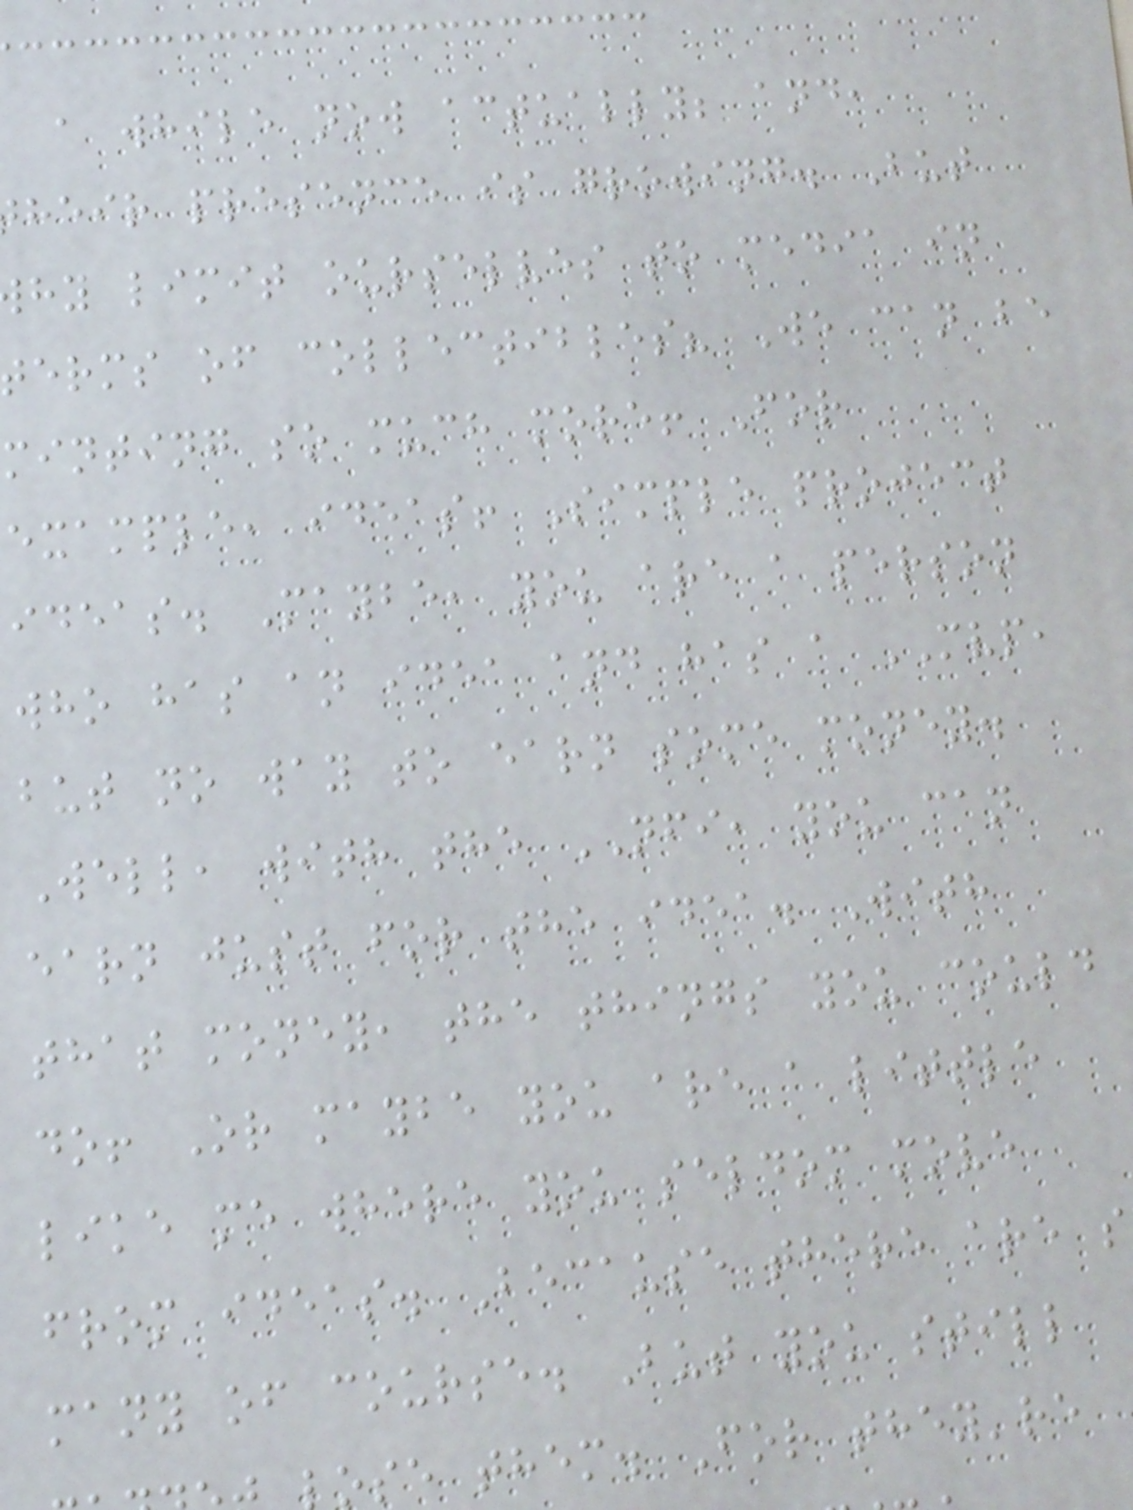a while now actually; and,
heir presence is growing. But
hy limit ourselves to media in
erms of collectibles? We can be
minting so much more! For
example, ideas! Simple project
ideas. Maybe, you are a person
who has an idea and has a MVP,
but no way to earn some money.
Well, with the NFI, you can
earn just for the idea. With
that money, the things you could
do! Or maybe you are a little
like me where you seldom move
from ideas. Because there are s
many of course. But you still
ose them. For they're
